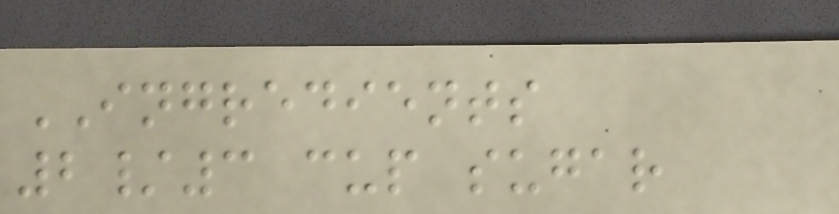INGREDIENTS
2/3 cup sugar
